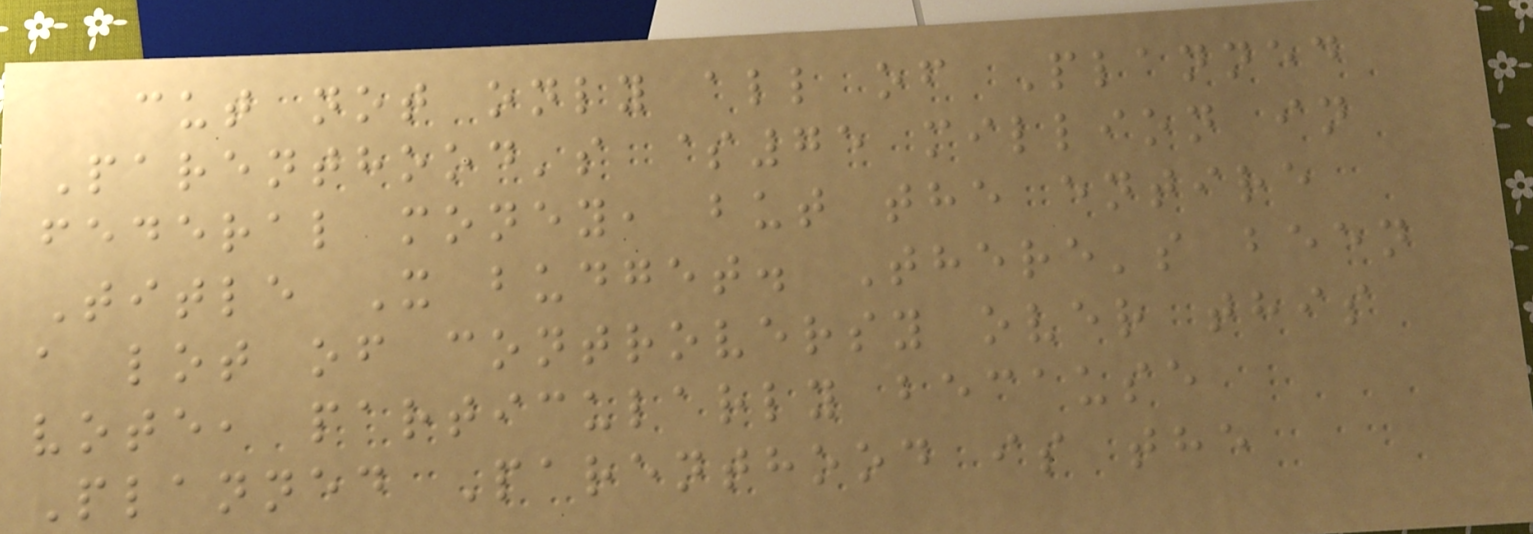cut not only all of Planned
Parenthood's $75 million in
federal money, but the entire
Title X budget. There's been
a lot of controversy over this
vote, particularly because
Planned Parenthood is the
